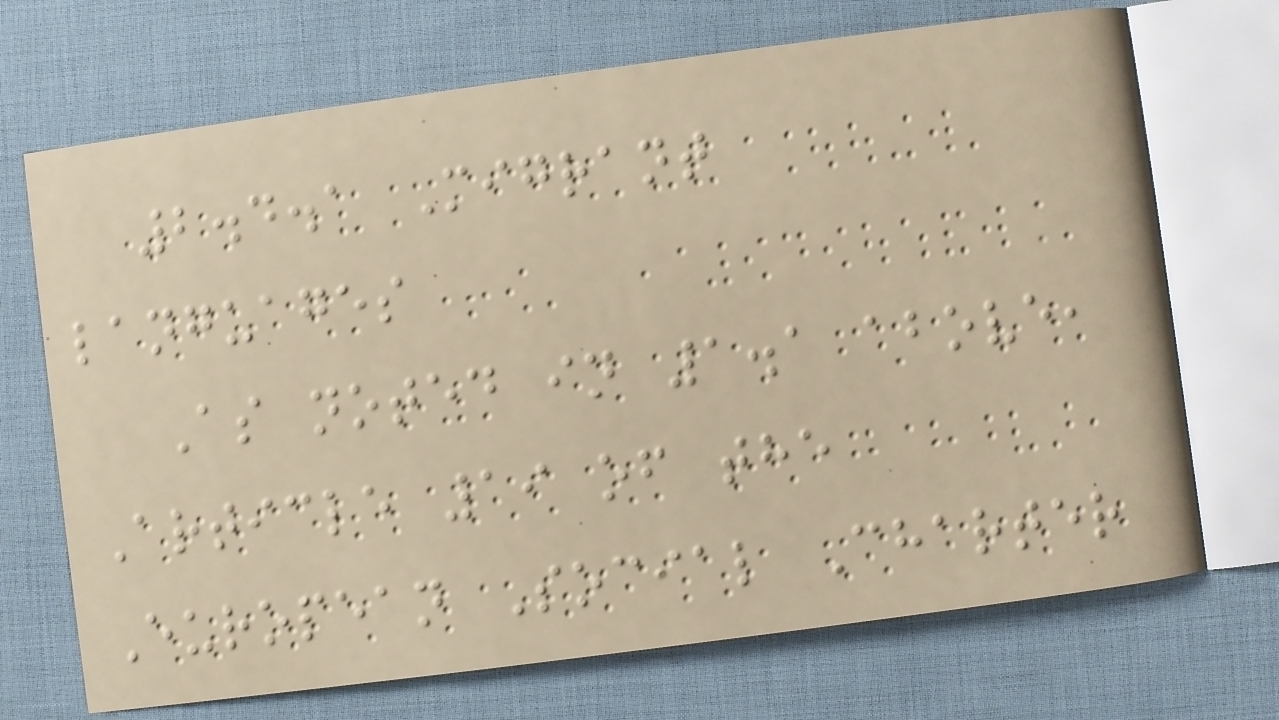2.4.1 Migrant
languages
As noted in 1.1 above,
Article 19 of the
European Social Charter
